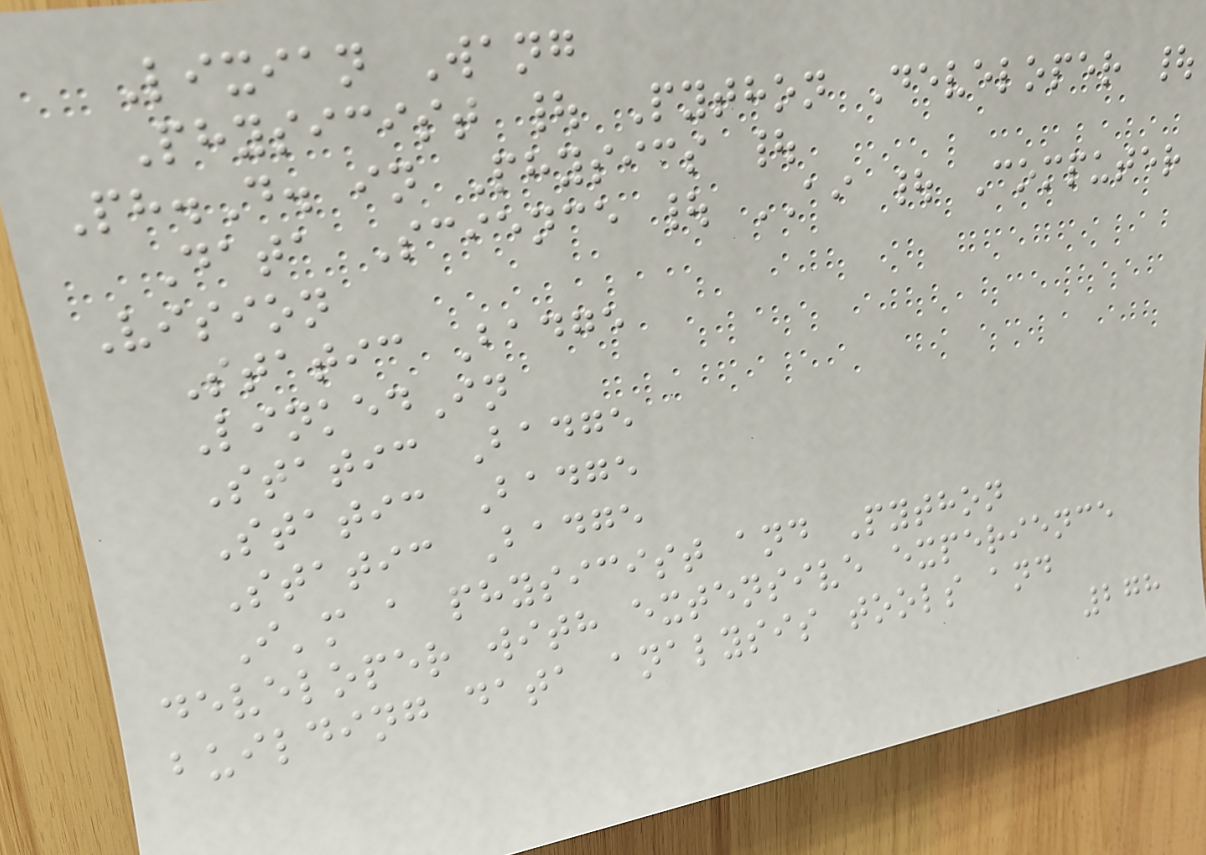Lixian Wang
Physicist | Python Developer |
Ph.D. in Physics |
Data Science | AI | Computer
Vision
Static Badge
LinkedIn
Static Badge
Static Badge
Static Badge
I'm a physicist and Python
developer with extensive experience
building data analysis tools and
278
